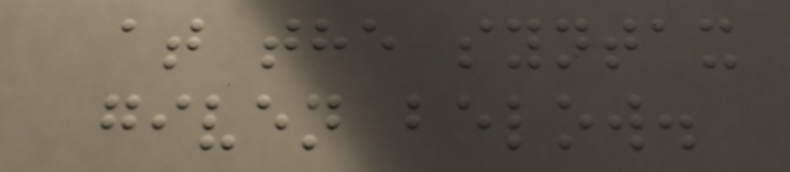at the syntax
given below.
